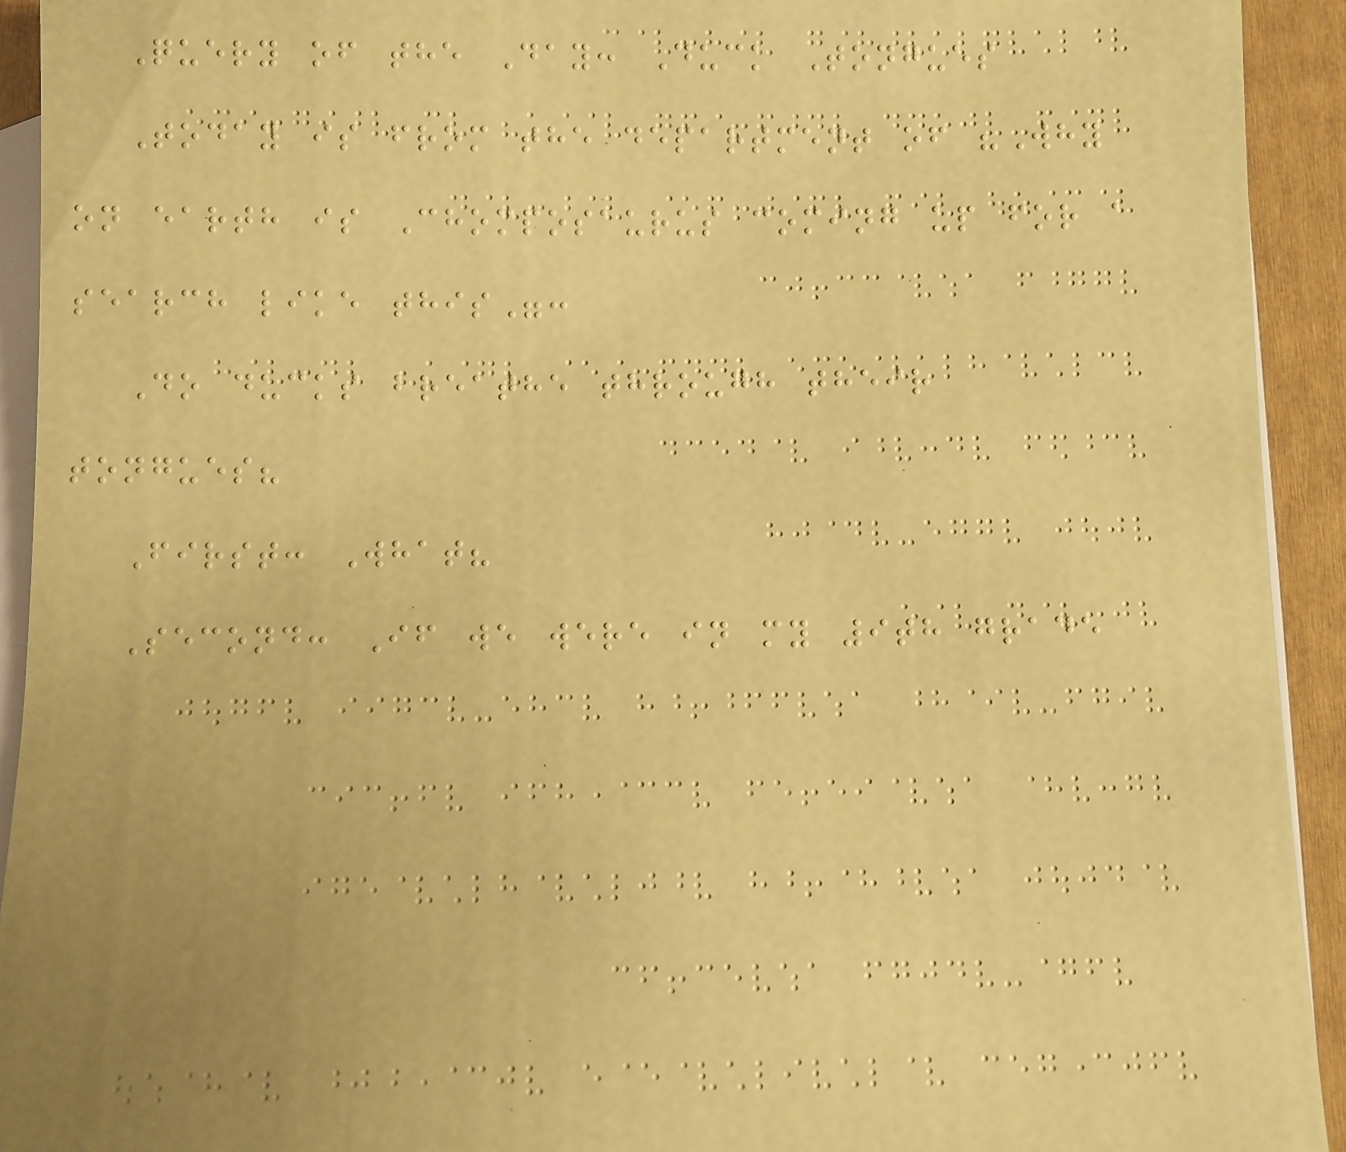Query of the Day: Duck Tongues
Today is from the department of "Why
on earth is Chomposaurus coming up for a
search like this":
Do ducks breathe through their
tongues?
First: What?
Second: If we were in my 9th grade
